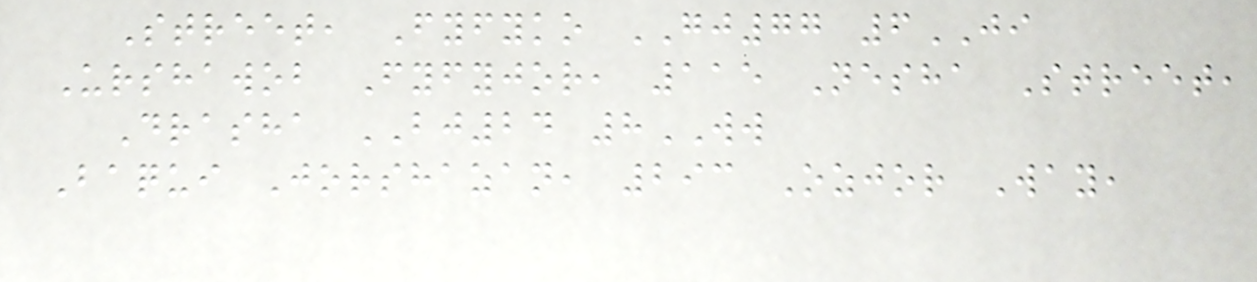Street, Fyfyko GJ77 6JI
Urshawob Fyfyjor, 115 Nesha Street,
Drasha BJ24 8WW
Baqui Jorshazan, 293 Ozjor Way,
